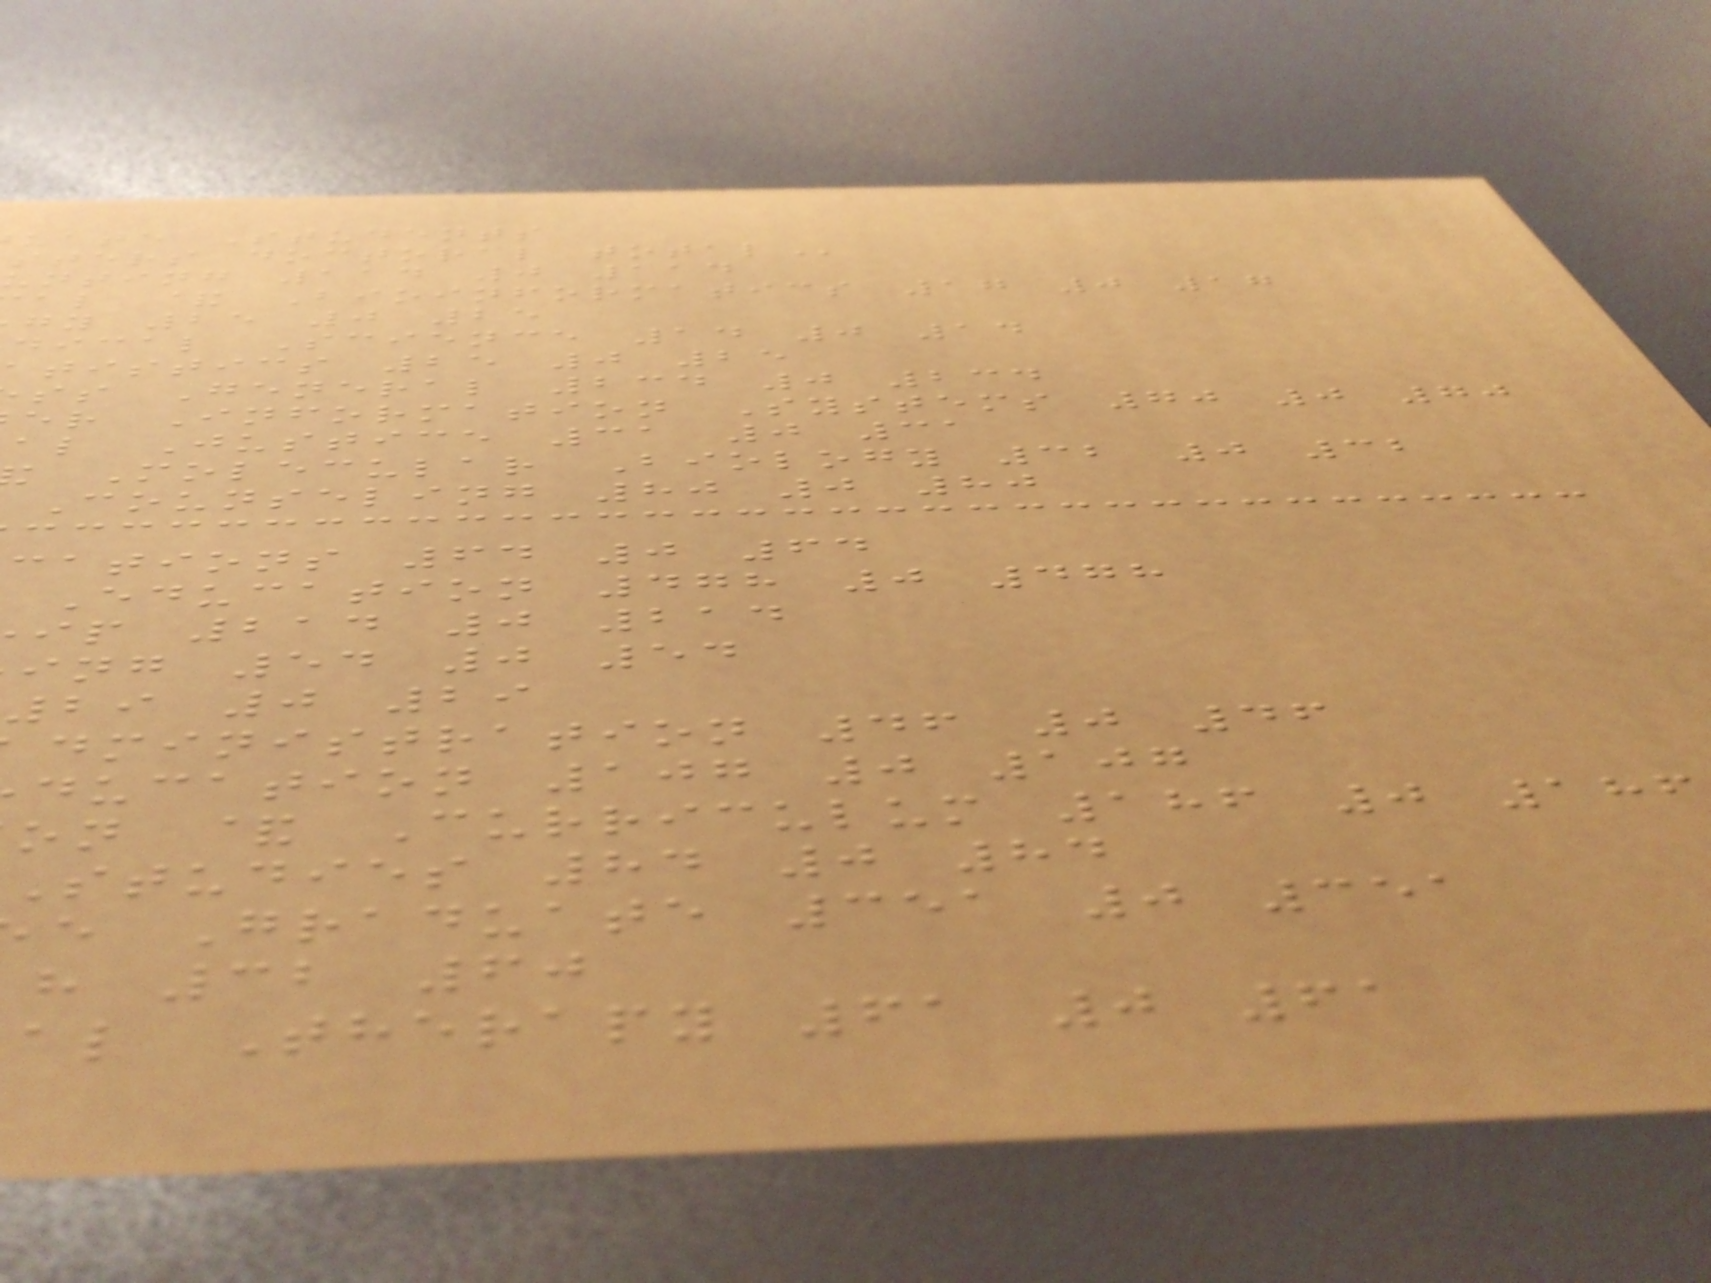uate Students
sters doctoral
unting 114 0 114
al & Bioinformatics 17 0 17
gy 25 0 25
dical Science 14 0 14
tistics 25 0 25
ss General 234 0 234
er Information Systems 70 0 70
al Justice 31 0 31
Molecular Biology 32 0 32
Counseling 80 0 80
cations 64 0 64
Education 478 0 478
ip 214 0 214
ing 54 0 54
29 0 29
dministration 46 0 46
ducation 107 0 107
on & Curriculum 186 0 186
Studies 84 0 84
e Graduate 351 0 351
h 32 60
al Therapy 61 0 61
